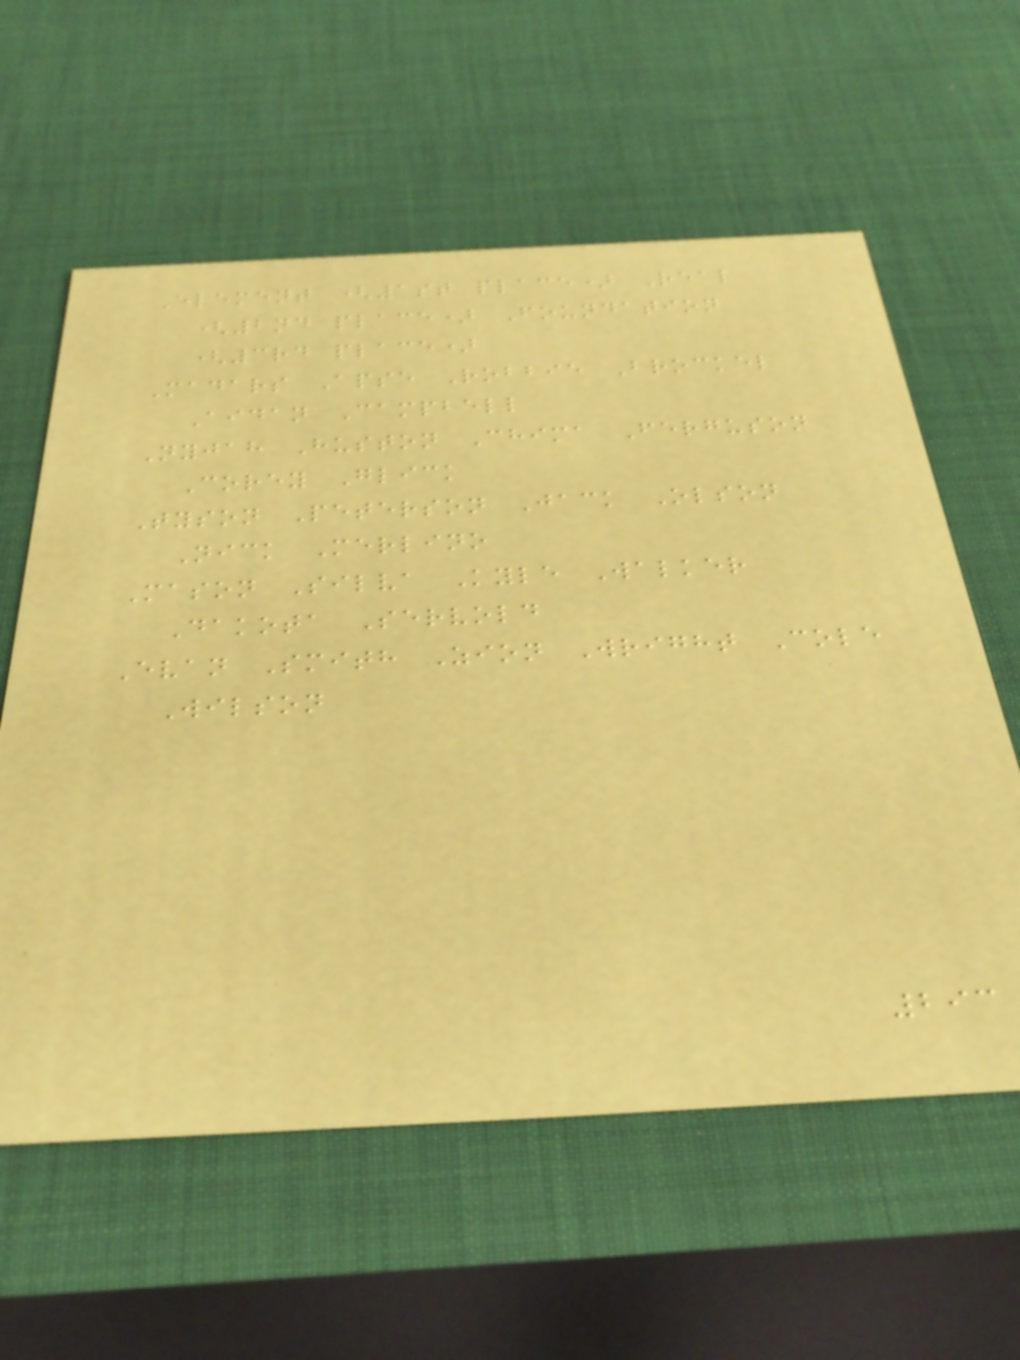Element (1st place) Real
(2nd place) Foundation
(3rd place)
Madars Apse Robbie Brockel
Aidan Campbell
Nyjah Huston Chima Ferguson
Corey Glick
Tyson Peterson Jack Olson
Nick Merlino
Mason Silva Kyle Walker
Dakota Servold
Evan Smith Zion Wright Cole
Wilson
293
